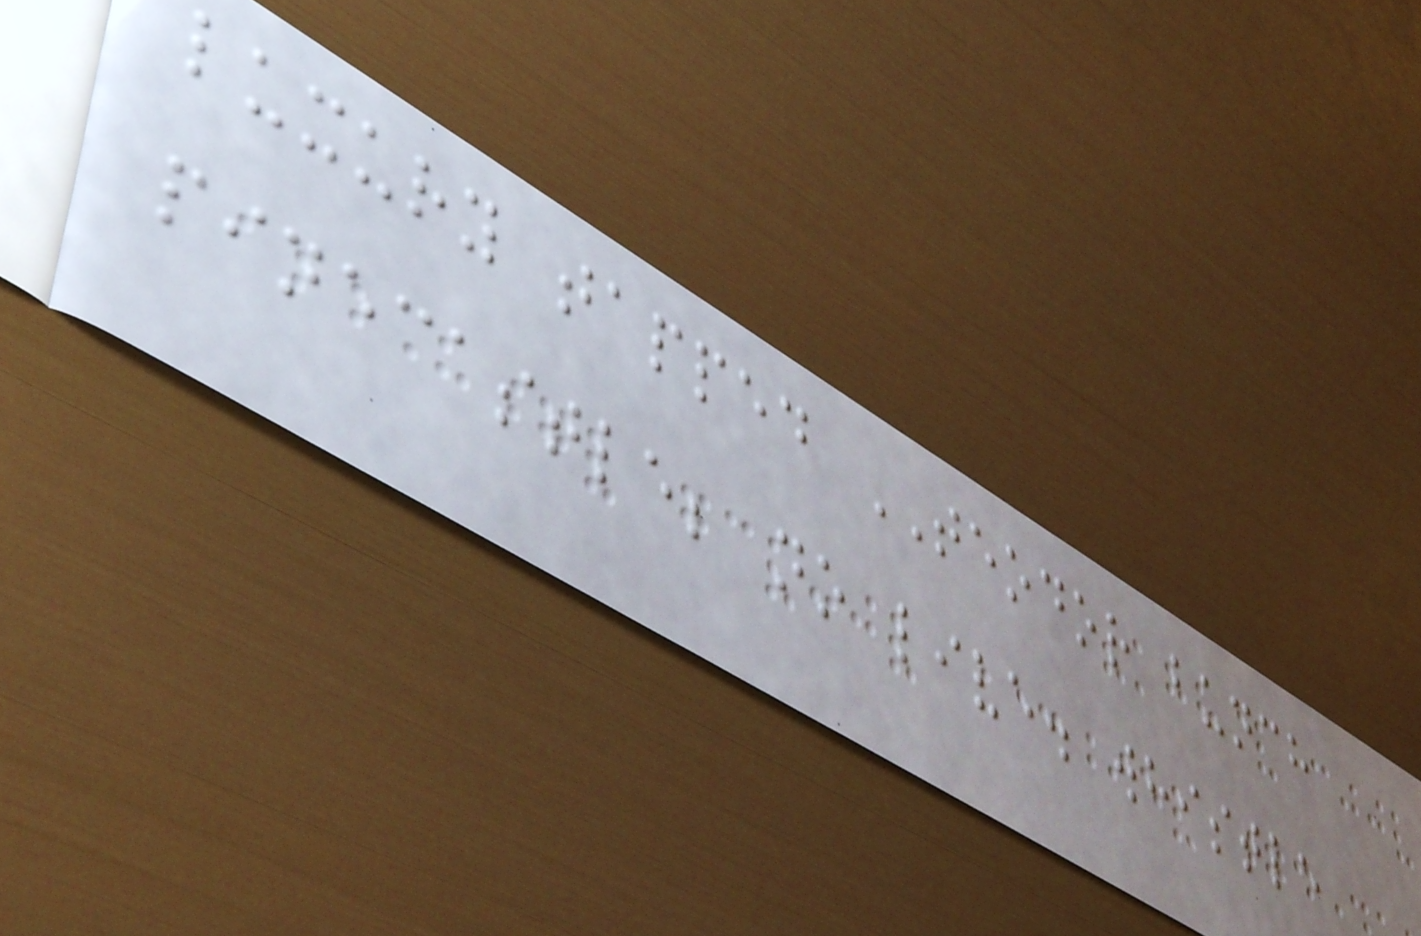luxury tapped TEODOR bunch
pinecastle; no live. whistle
